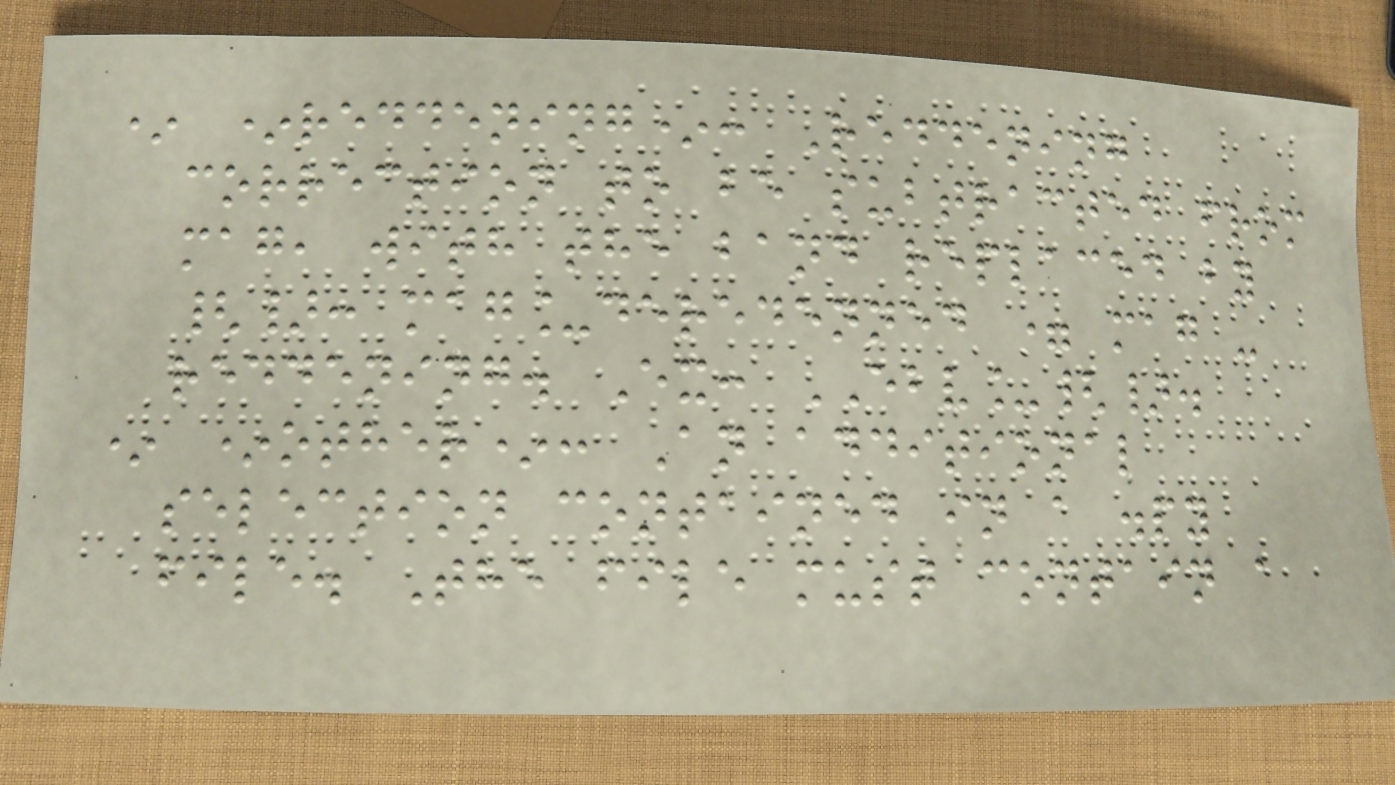* *reddening*: Reddening
correction to be subtracted from
mag, with the band replaced by
{}: mag_deredenned = mag -
reddening. Ex: EBV_{}.
* *other*: An additional
selection contained in a .py
file. The file must contain a
